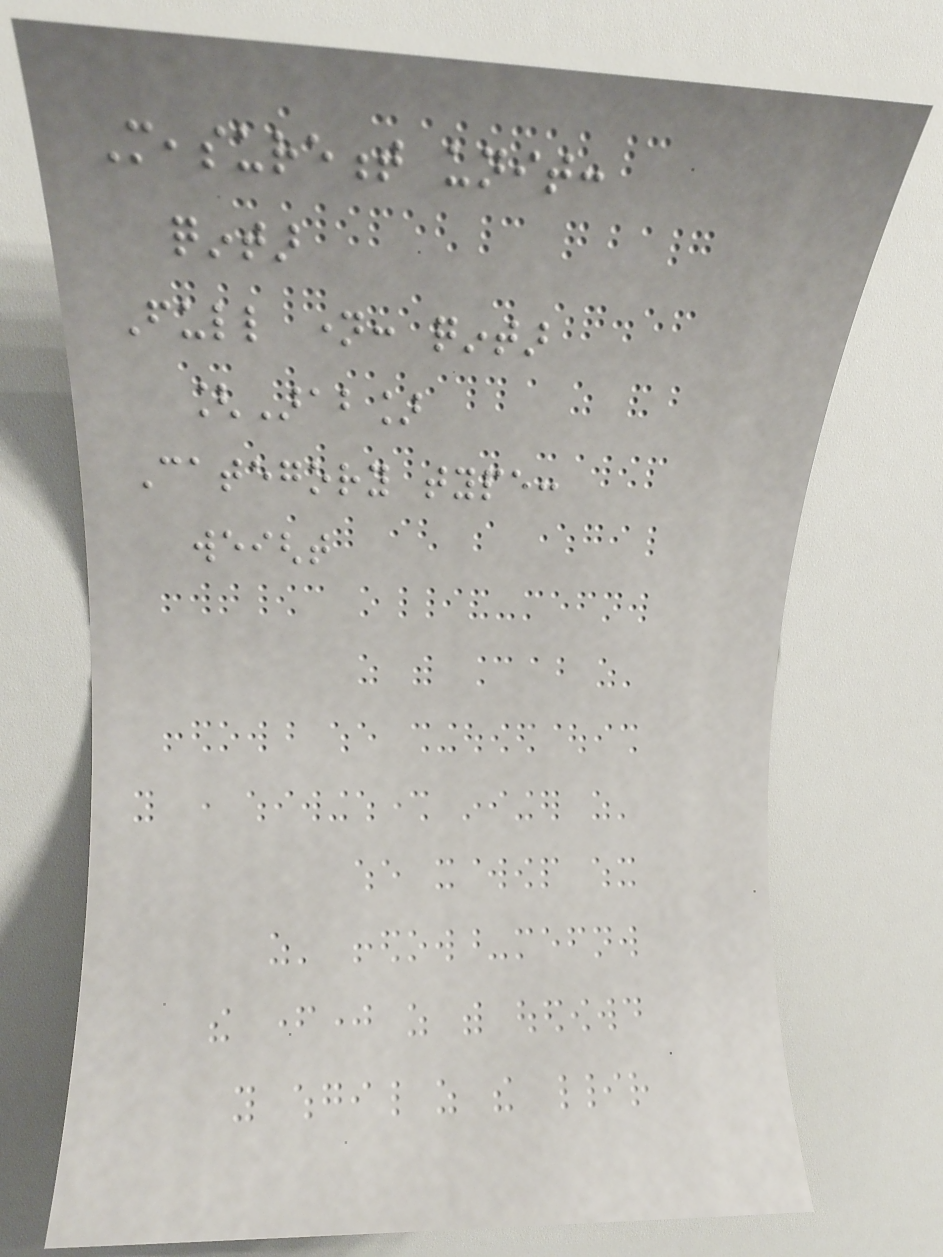Measurement unit:
qintar
Full name: qintar
[Arab]
Category type:
weight
